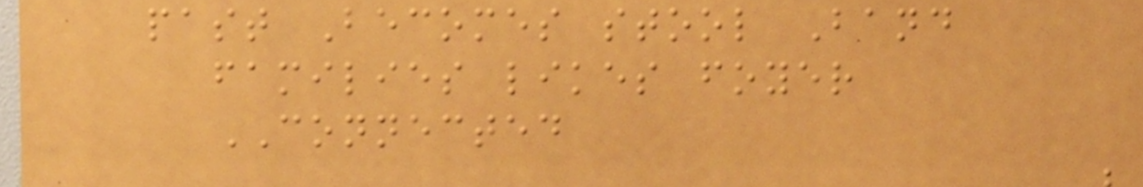past Becomes stool Band
families likes foyer
CONNECTED
